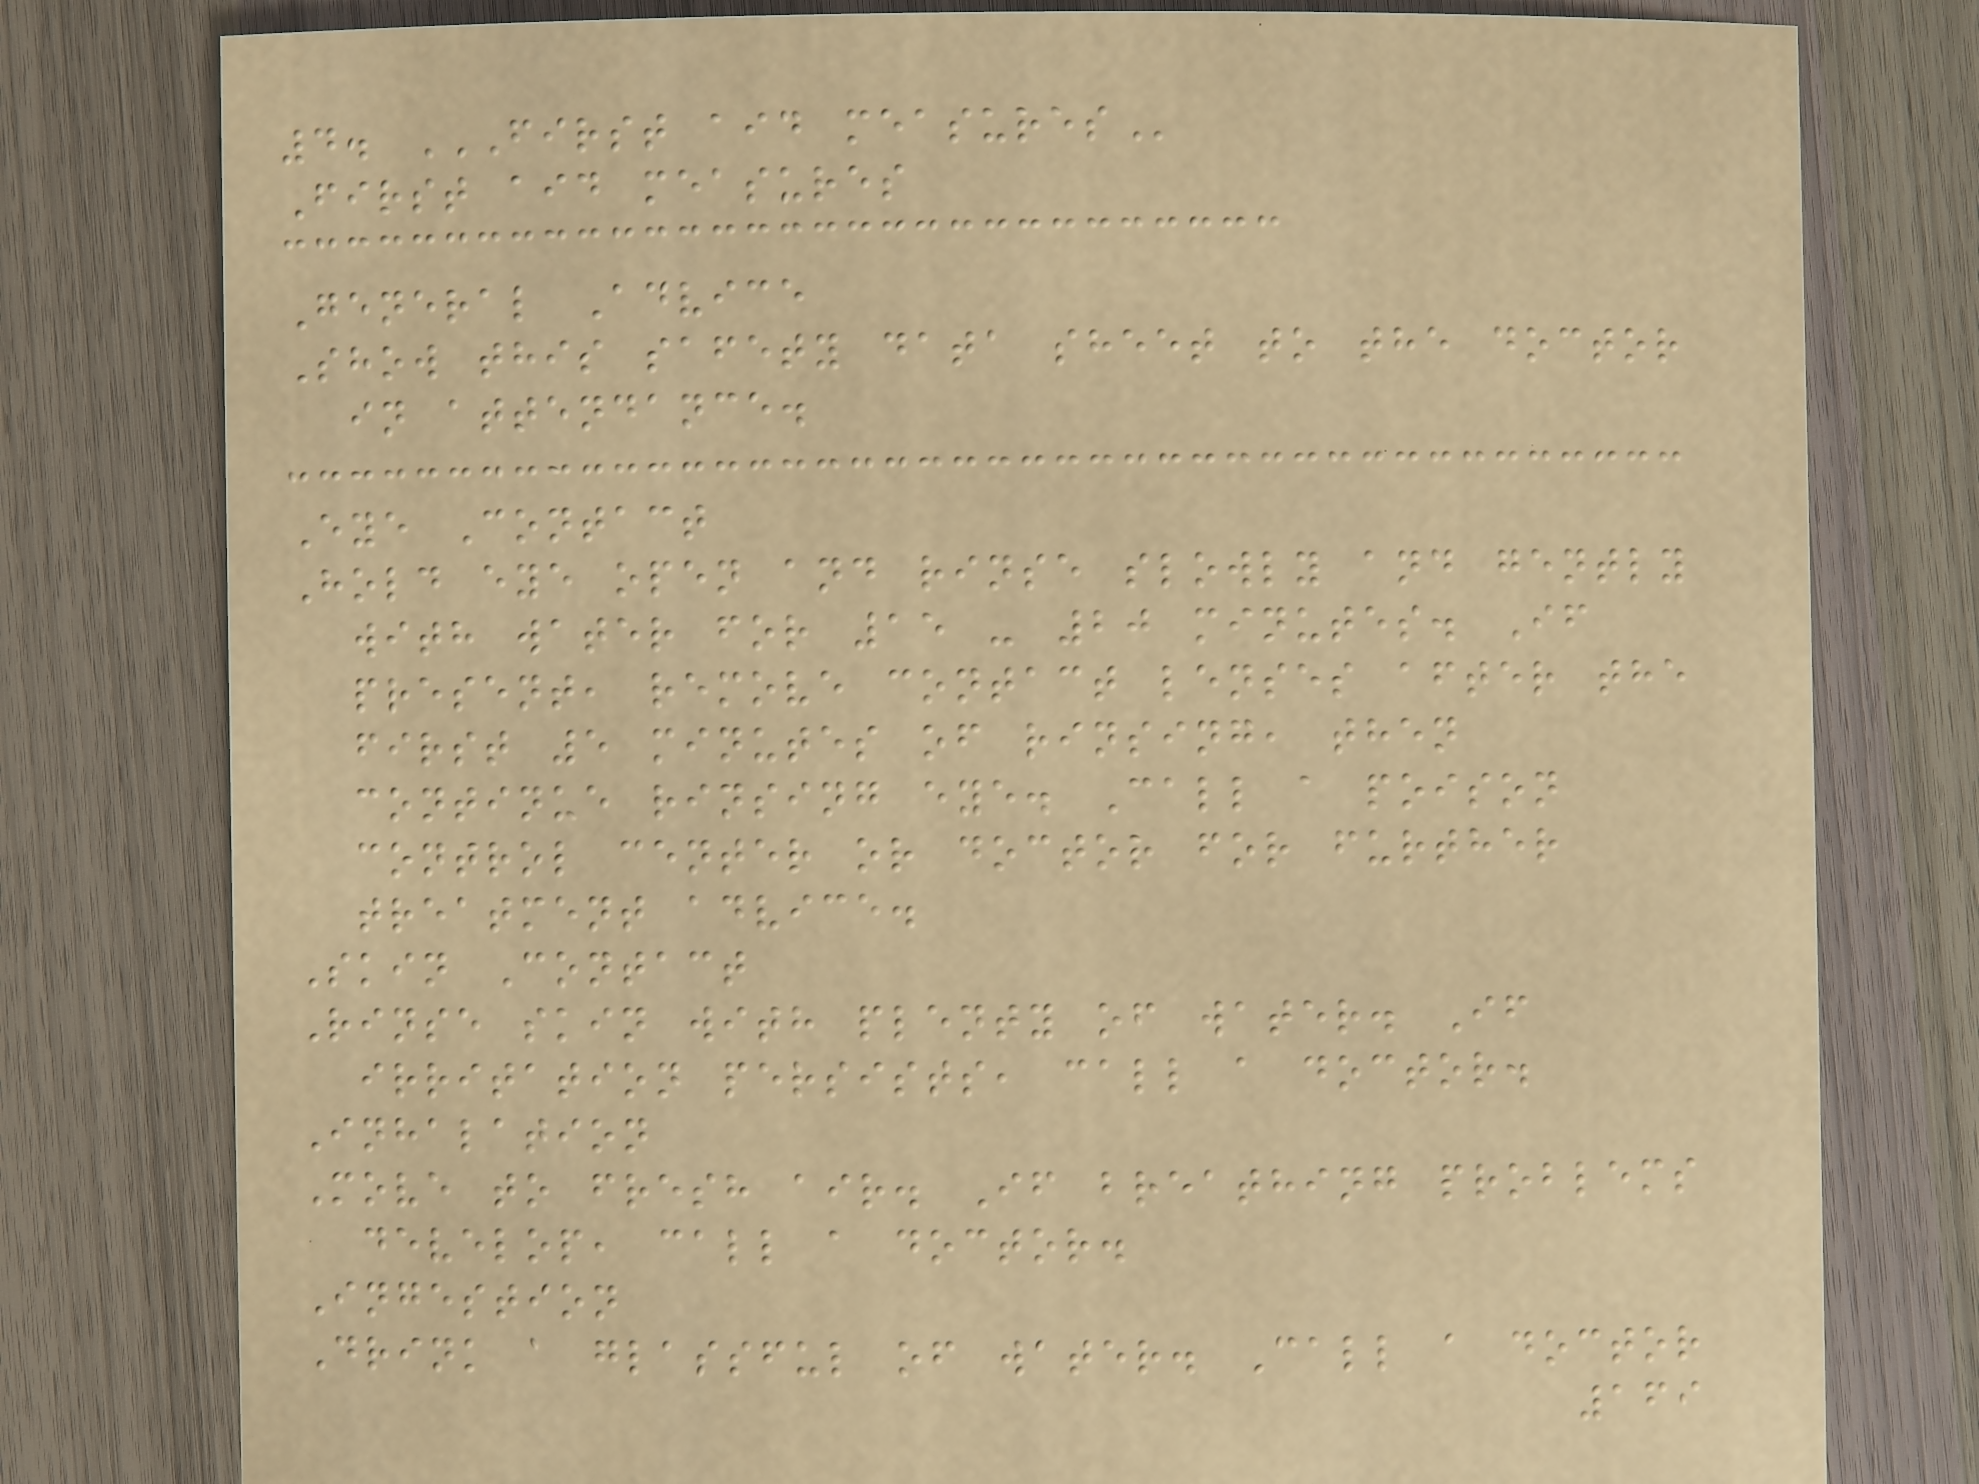4. FIRST AID MEASURES
First aid measures
General Advice
Show this safety data sheet to the doctor
in attendance.
Eye Contact
Hold eye open and rinse slowly and gently
with water for 15 - 20 minutes. If
present, remove contact lenses after the
first 5 minutes of rinsing, then
continue rinsing eye. Call a poison
control center or doctor for further
treatment advice.
Skin Contact
Rinse skin with plenty of water. If
irritation persists, call a doctor.
Inhalation
Move to fresh air. If breathing problems
develop, call a doctor.
Ingestion
Drink a glassful of water. Call a doctor
169
